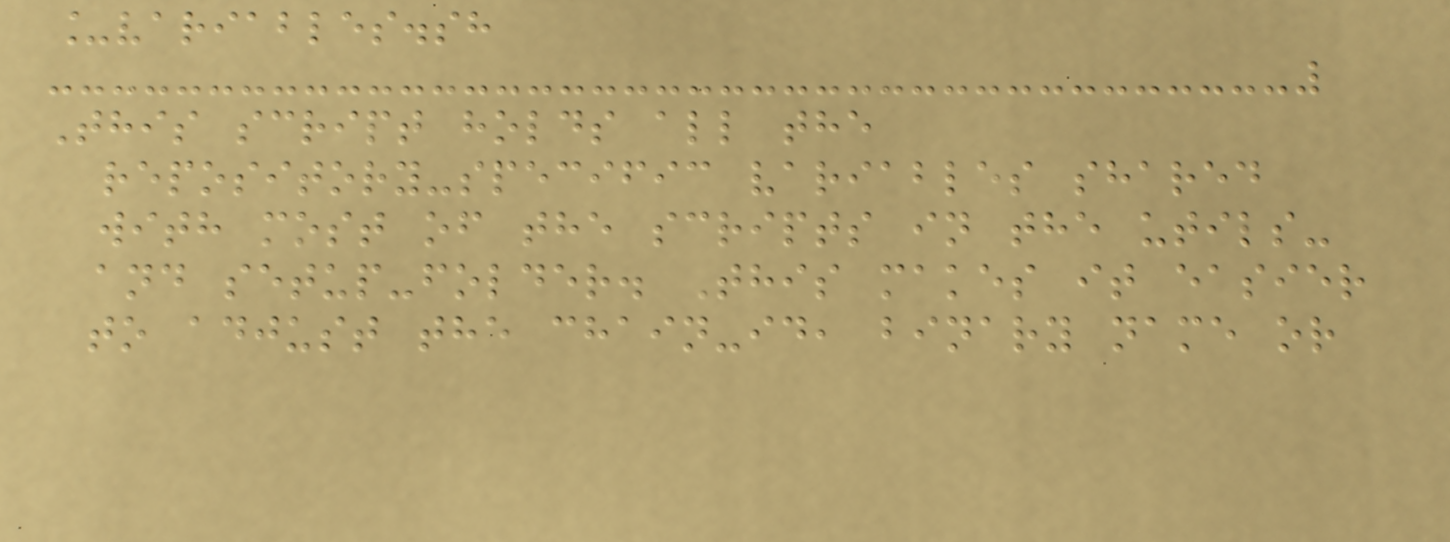_variables.sh
This script holds all the
repository-specific variables shared
with most of the scripts in the utils-
and setup-folder. This makes it easier
to adjust the chain-id, binary name or
